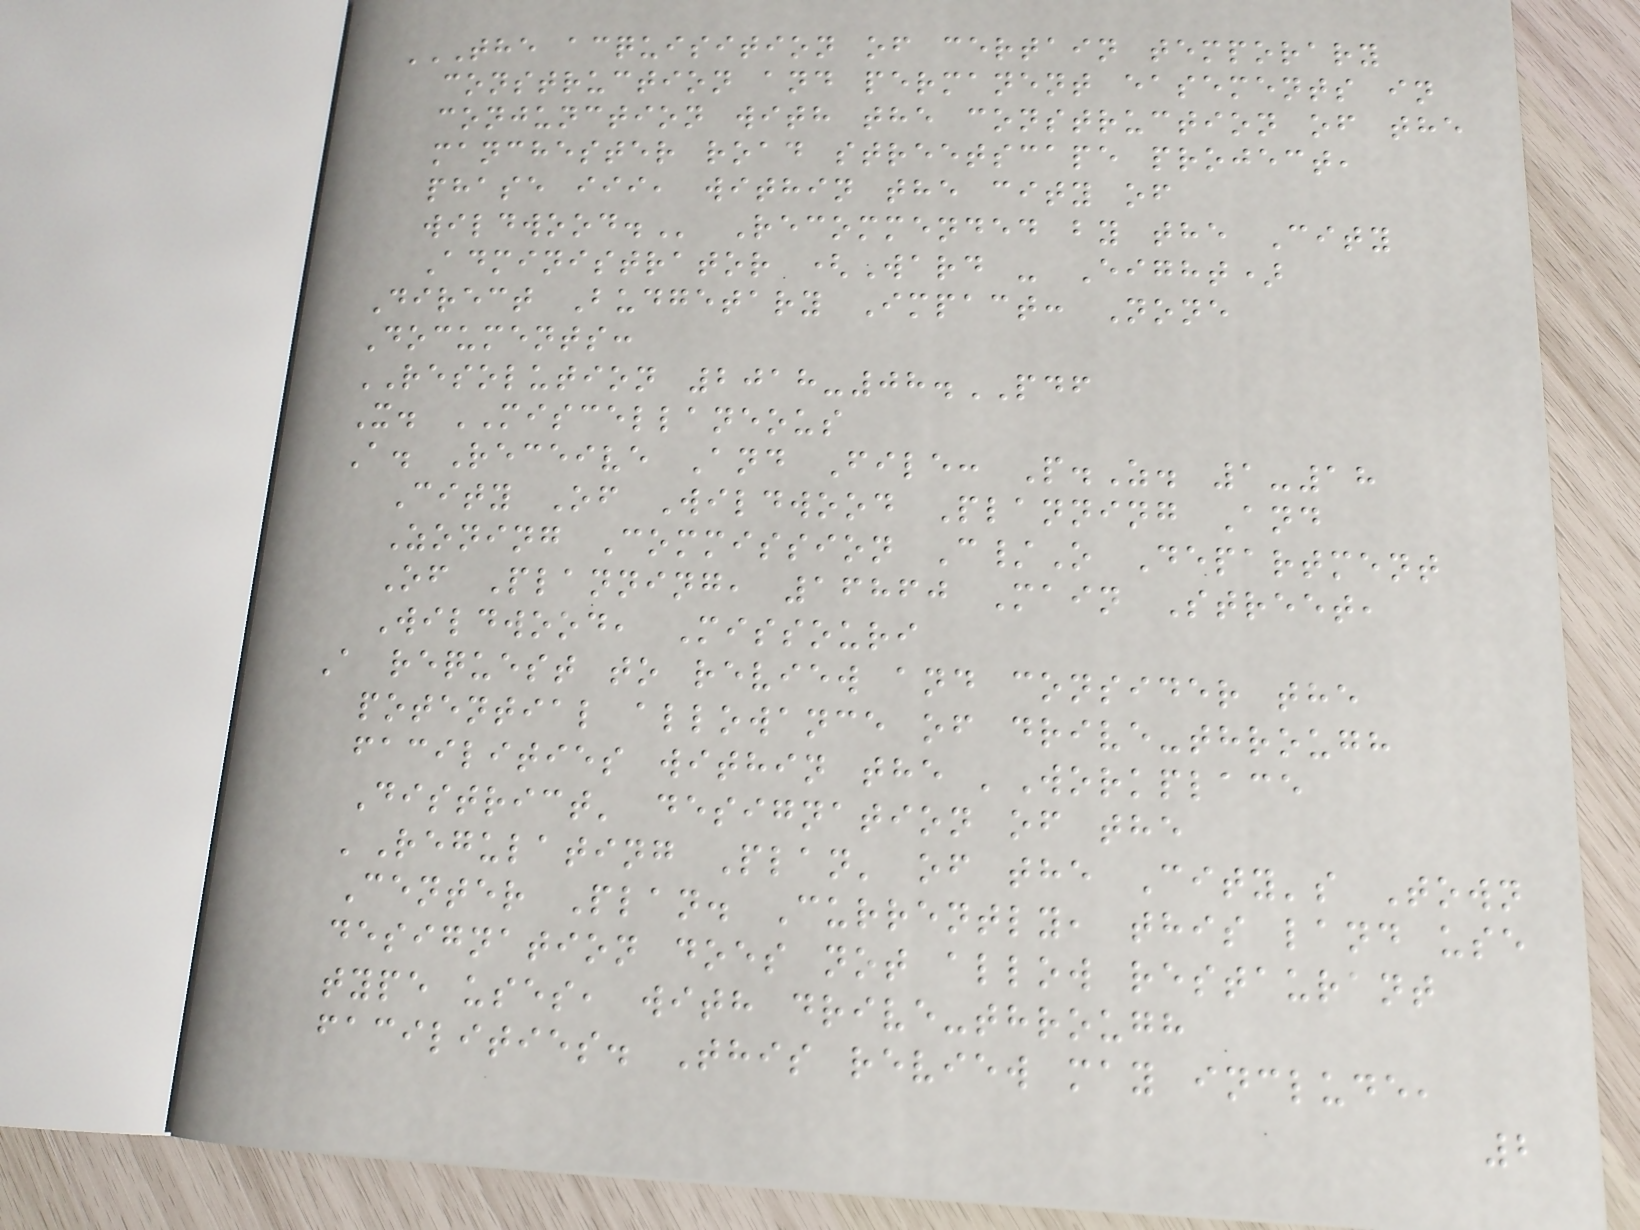THE ACQUISITION OF CERTAIN TEMPORARY
CONSTRUCTION AND PERMANENT EASEMENTS IN
CONJUNCTION WITH THE CONSTRUCTION OF THE
MANCHESTER ROAD STREETSCAPE PROJECT,
PHASE III, WITHIN THE CITY OF
WILDWOOD. Recommended by the City
Administrator (Ward - Eight)
Direct Budgetary Impact: None
Documents:
RESOLUTION 2018-08.PDF
X. MISCELLANEOUS
A. Receive And File: P.Z. 1-18
City Of Wildwood Planning And
Zoning Commission C/O Department
Of Planning, 16860 Main Street,
Wildwood, Missouri
A request to review and consider the
potential allowance of drive-through
facilities within the 'Workplace
District' designation of the
'Regulating Plan' of the City's Town
Center Plan. Currently, this land use
designation does not allow restaurant
type uses, with drive-through
facilities. This review may include,
2
